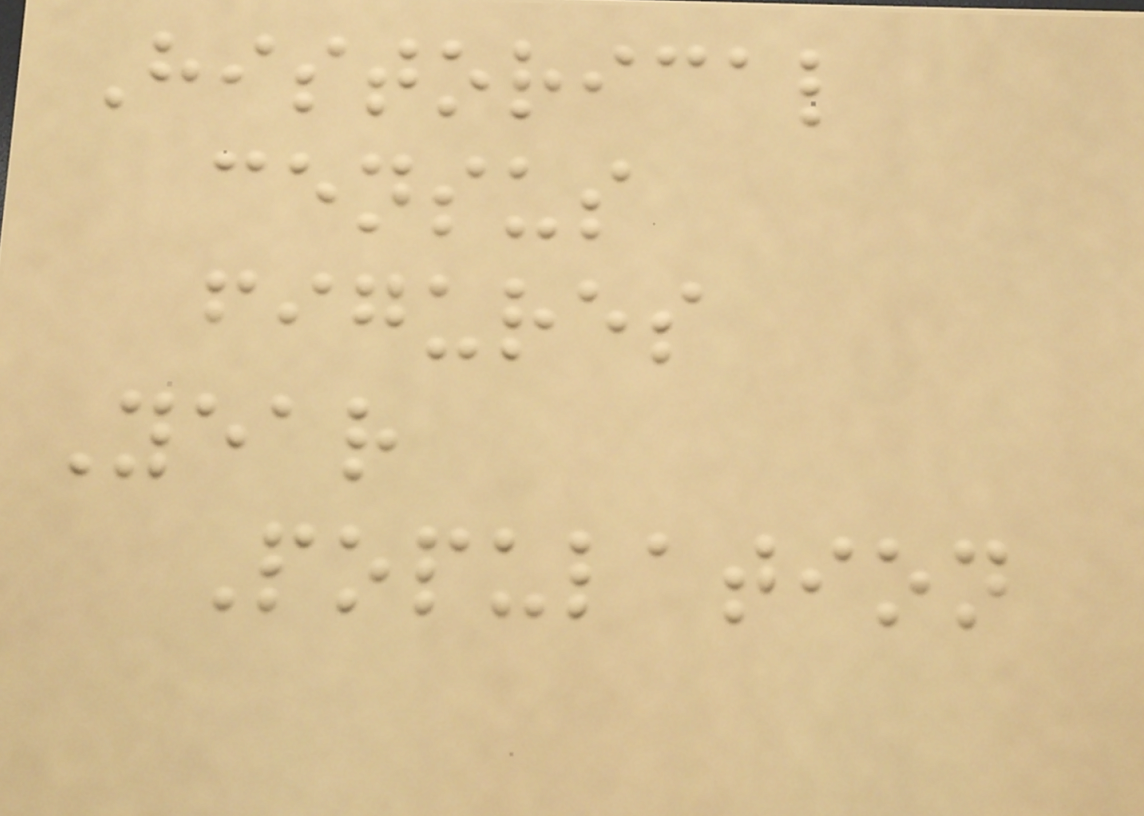Historical
census
figures
Year
Population
